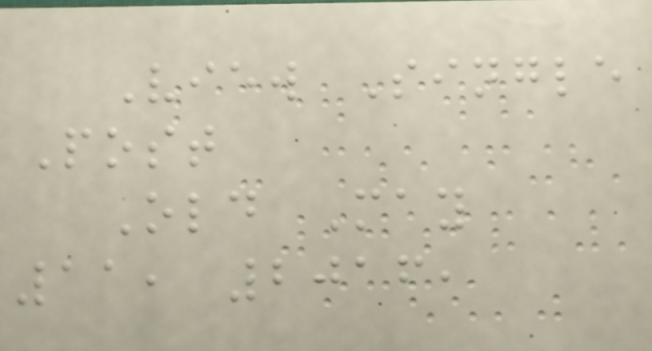View Single
Post
Old May
11, 2016,
